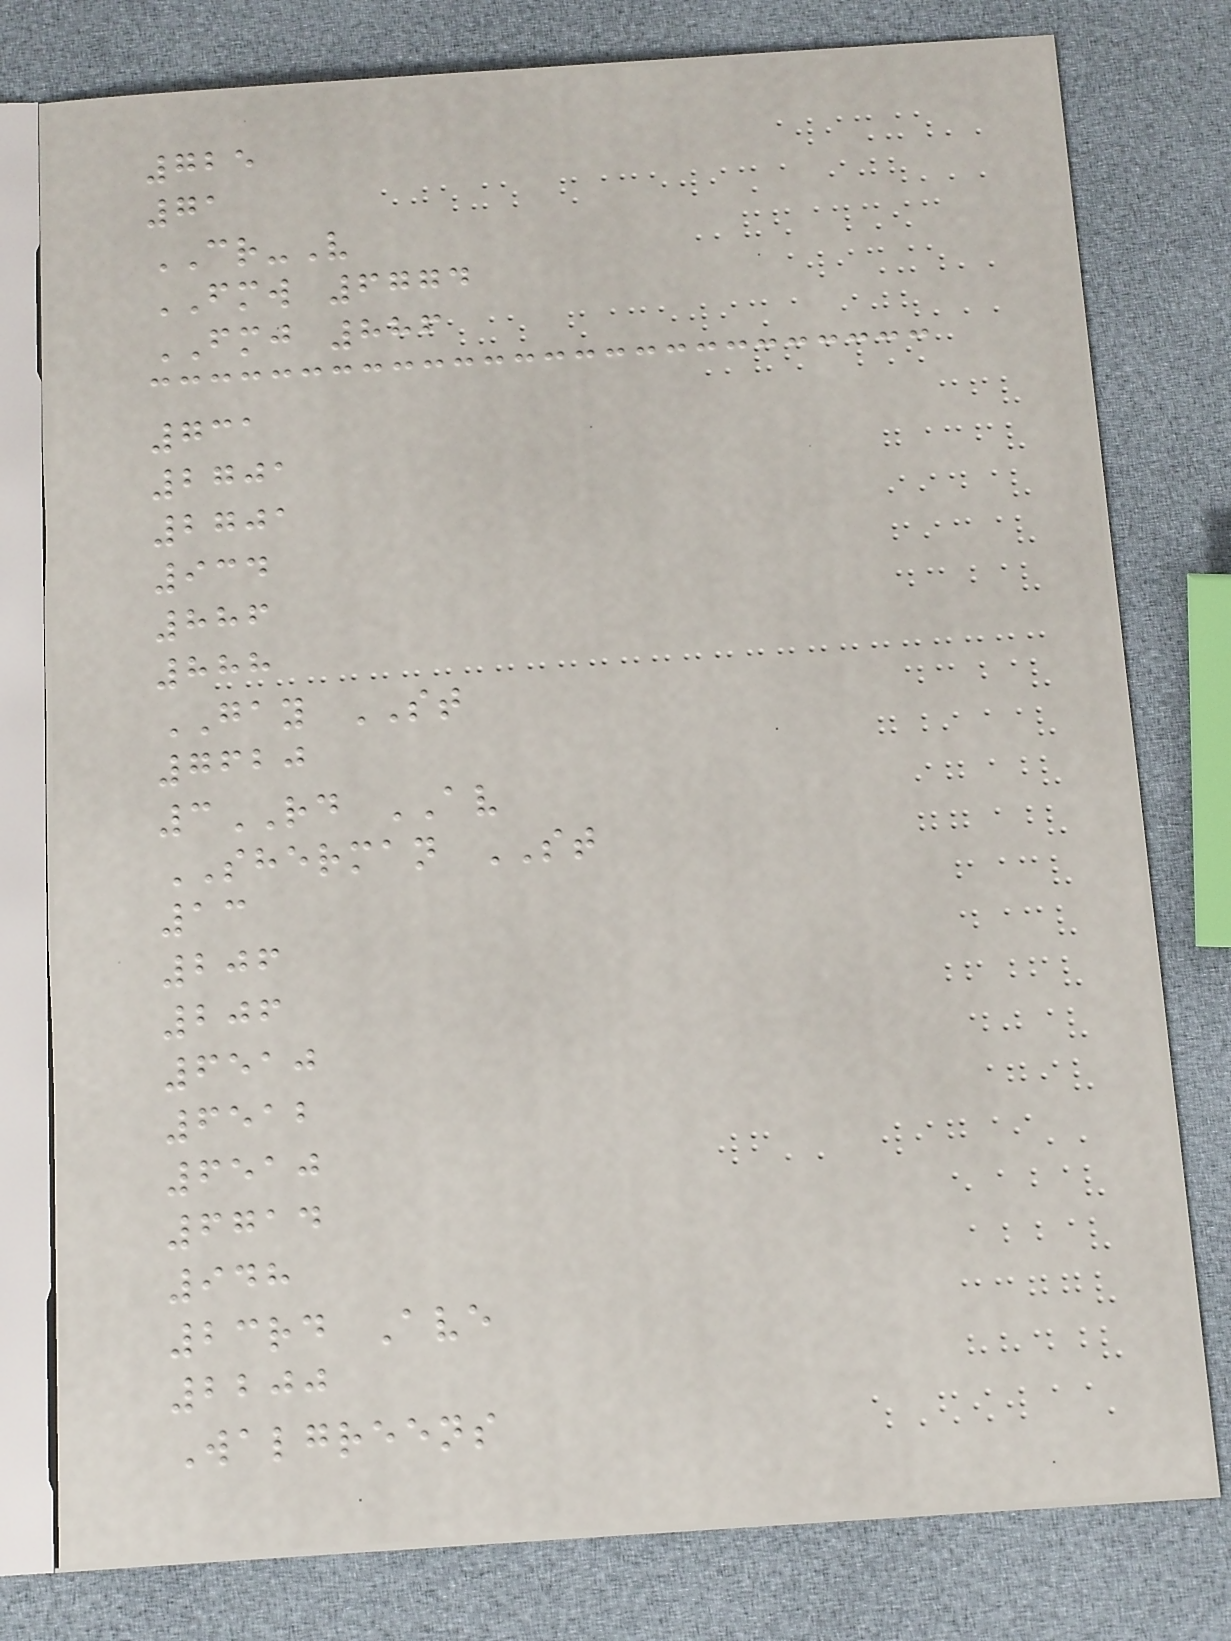725
71
CR-V
FMW 6774
FMJ 886
731
2701
2701
934
886
888
GAY ST
7620
3RD AV
SHERMAN ST
13
206
206
6510
6512
6510
6714
948
23rd Ave
2200
Walgreens
